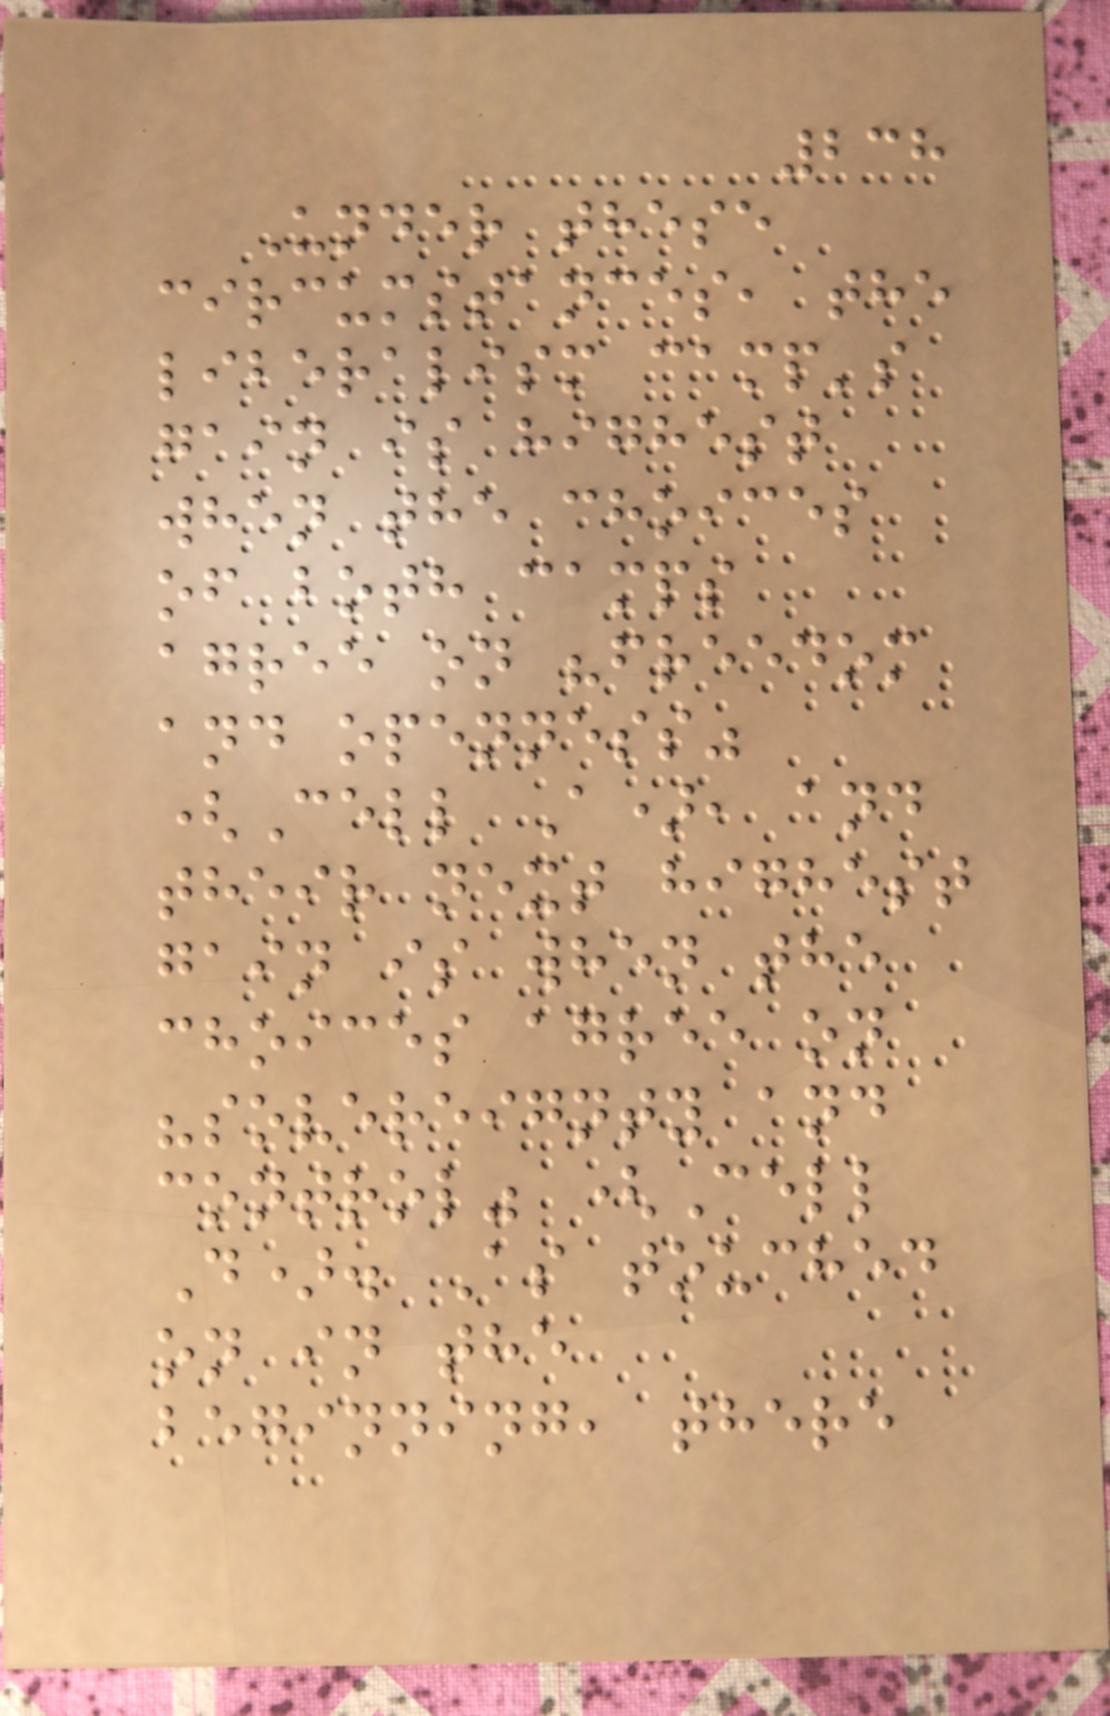238
Under these
circumstances, the
liberalism camp's
gain is highest
when the choices
of both camps
agree on "freedom
and openness"
(Cell A), and
their next highest
gain is when the
choices agree on
"sovereignty and
control" (Cell
D). As touched
on in the
beginning, there
